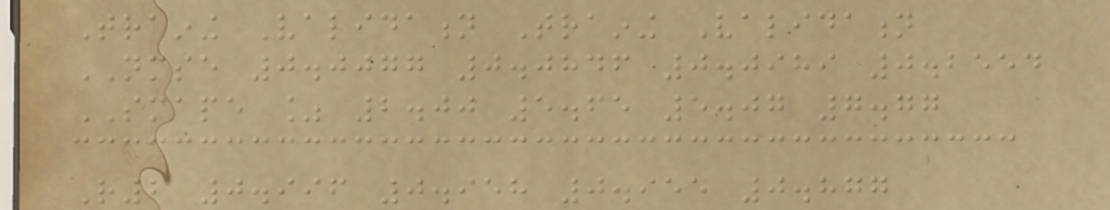Training Validation Training Validation
NMSE 0.0077 0.0846 0.0989 0.2554
SMAPE % 2.00 5.65 5.07 7.77
R2 0.996 0.958 0.955 0.877
